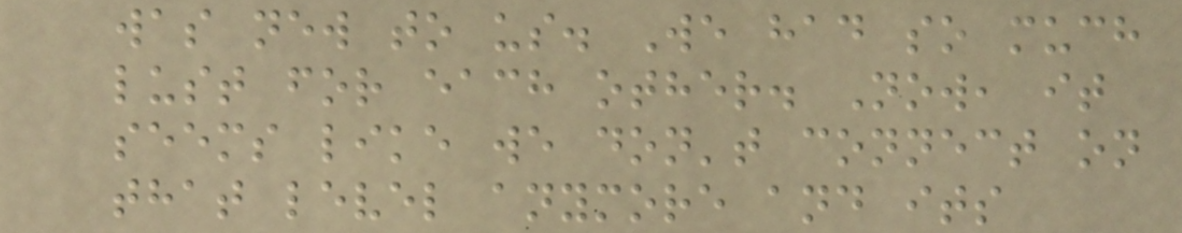was new to us. We had so much
lust for each other. Now, it
seems like we don't connect on
that level anymore and its
